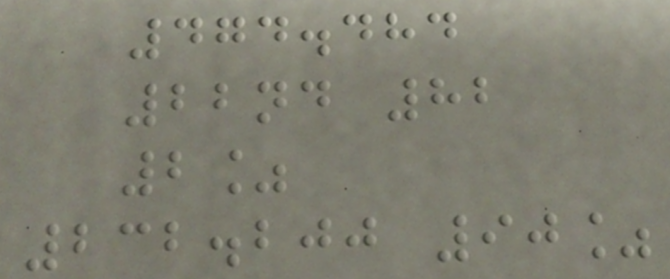474.484
22nd 82
2%
232.200 90%
